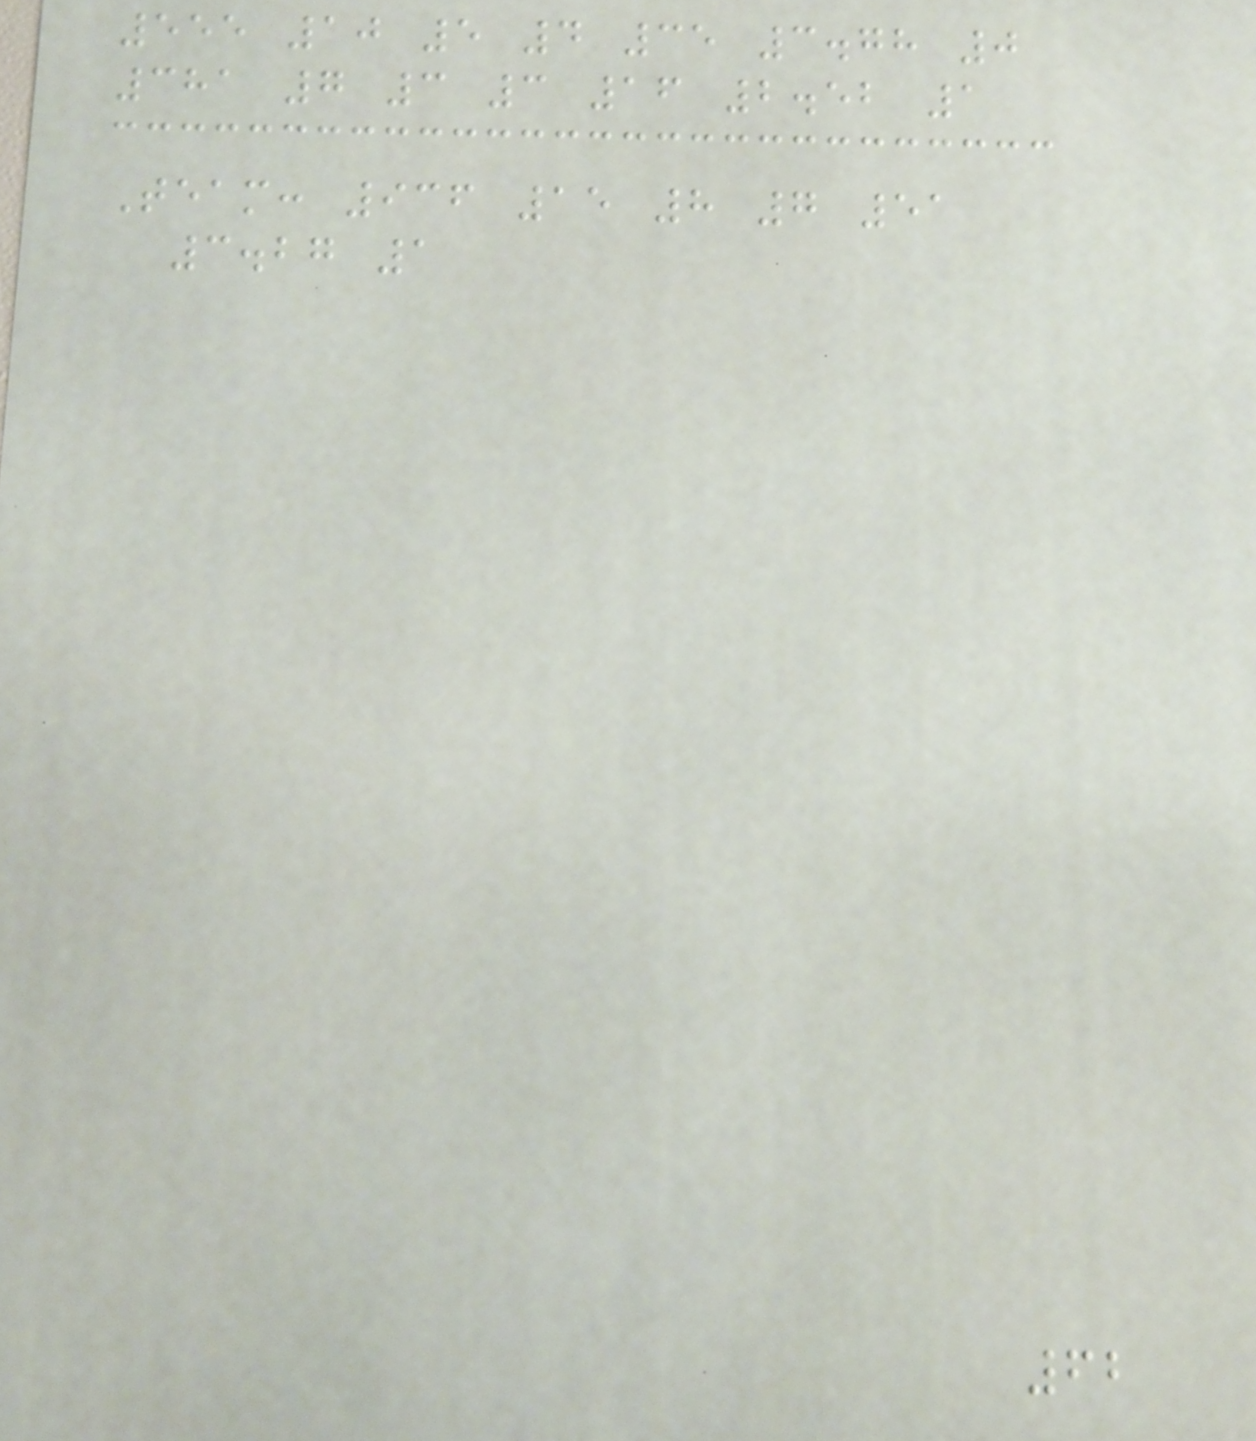555 10 5 4 35 3.78 0
381 7 3 3 16 2.52 1
Team: 936 15 8 7 51
3.27 1
62
